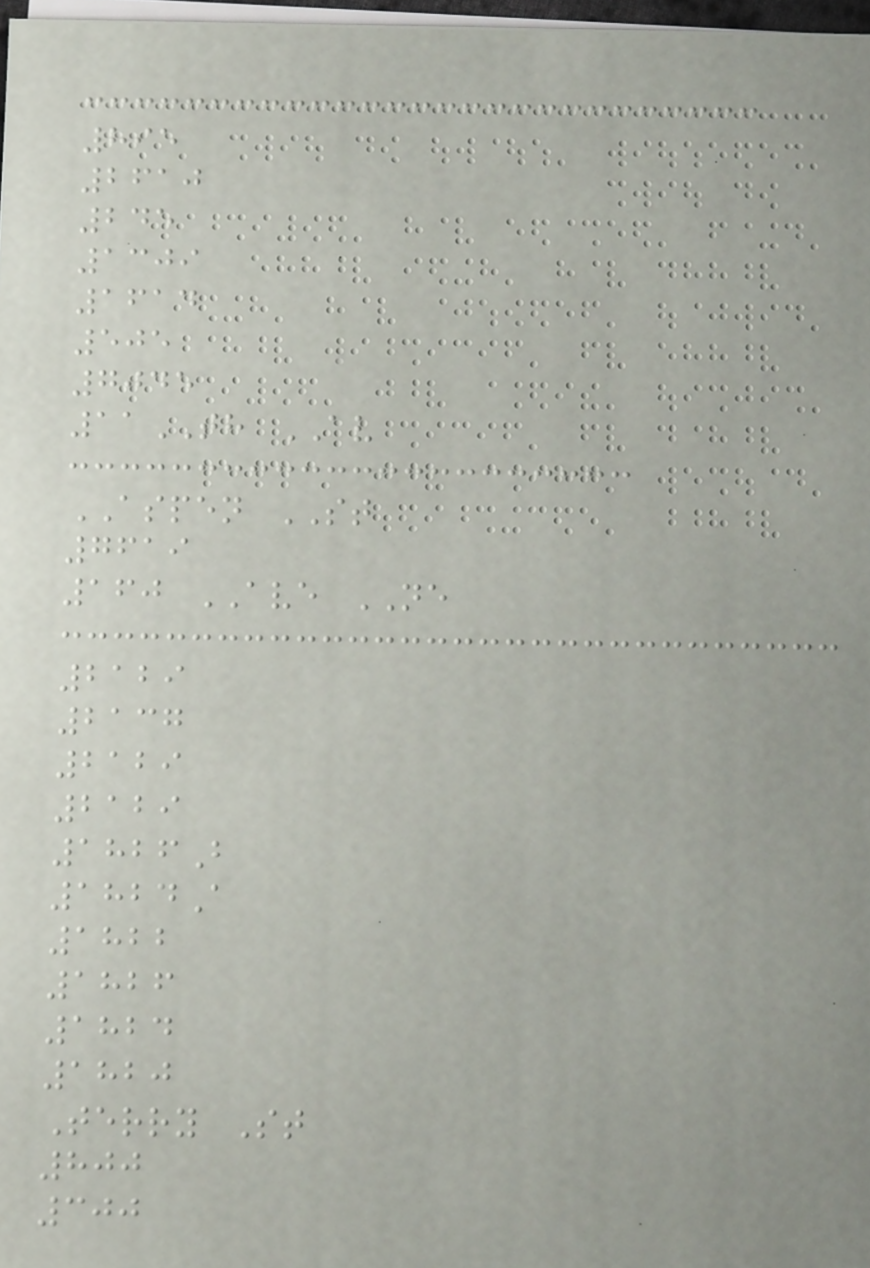895
2610
245
1309
1614
505
7045
11TH AV
ASPEN ST
7619
160 AVE NE
2129
2137
2129
2129
1826B
1824A
1822
1826
1824
1820
Terry St
800
300
